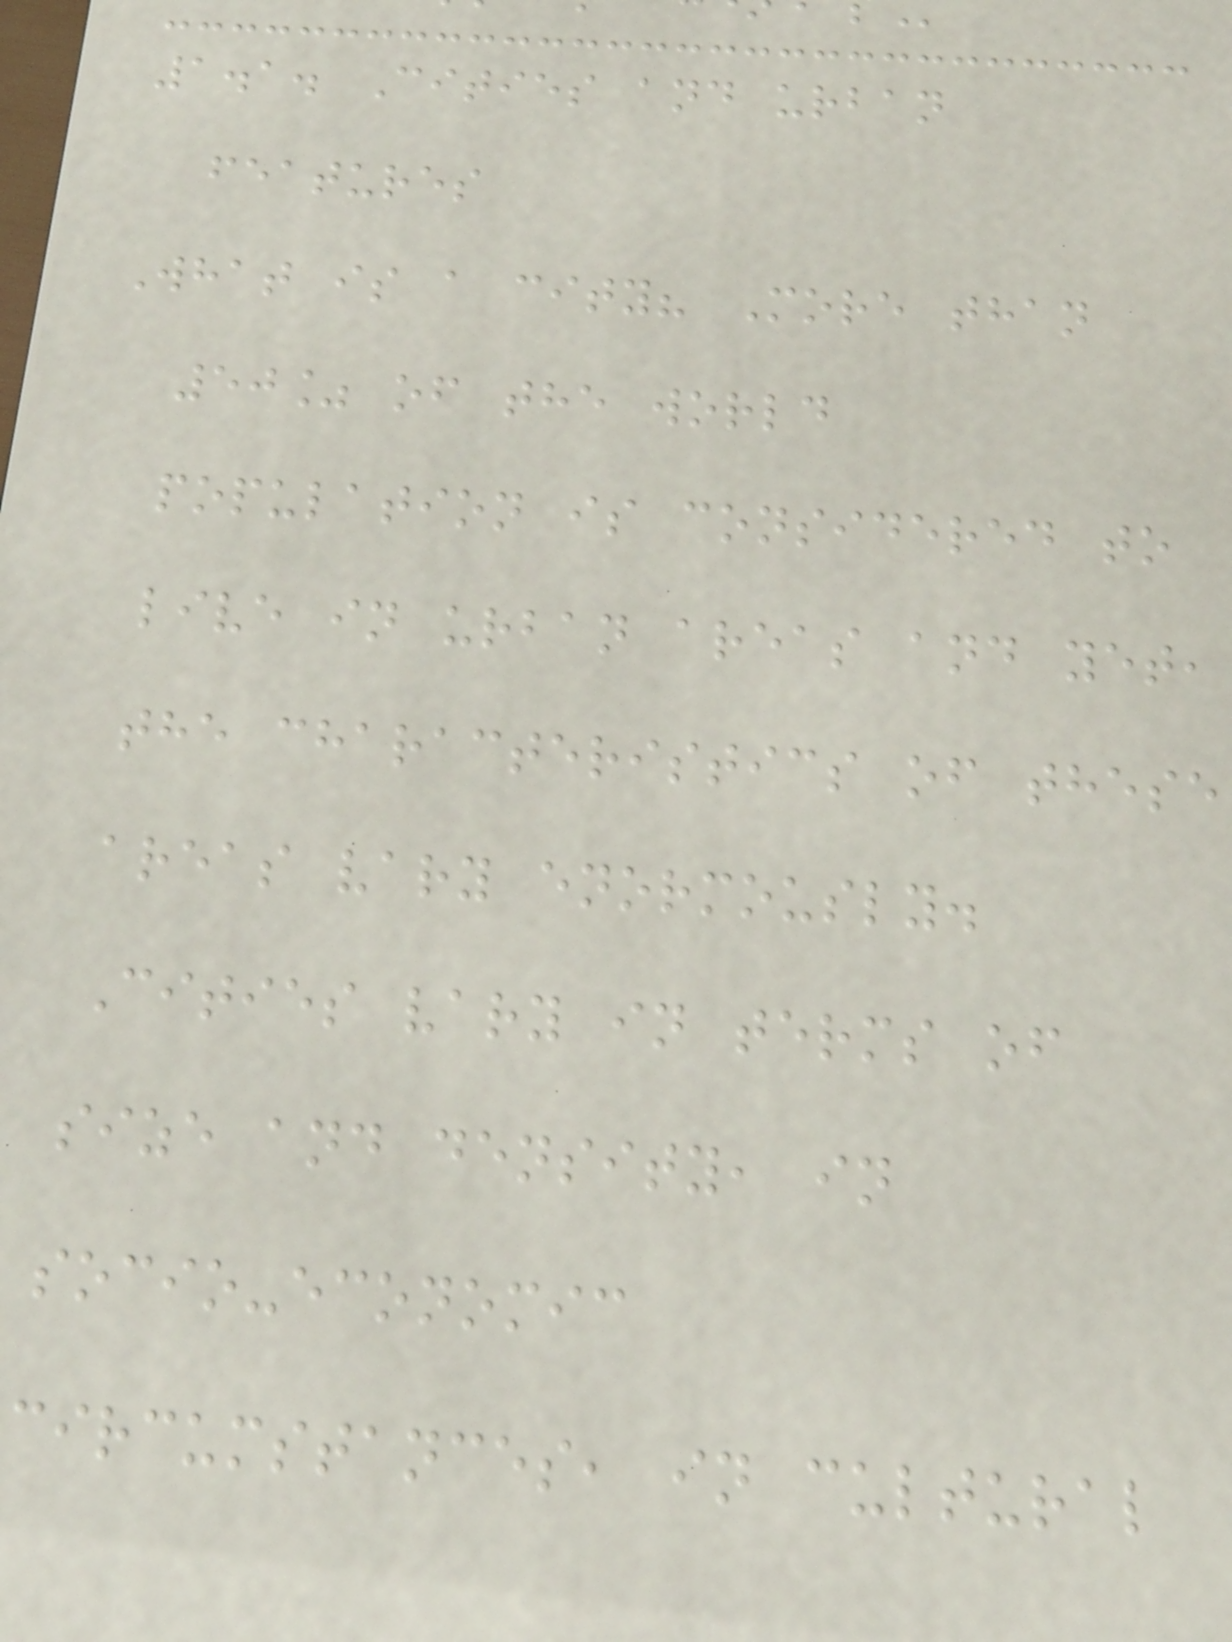1.1. Cities and urban
features
What is a city? More than
50% of the world
population is considered to
live in urban areas and yet,
the characteristics of these
areas vary enormously.
Cities vary in terms of
size and density, in
socio-economic
circumstances, in cultural
